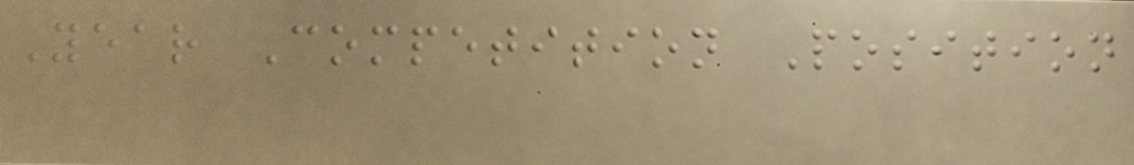Year Competition Position
